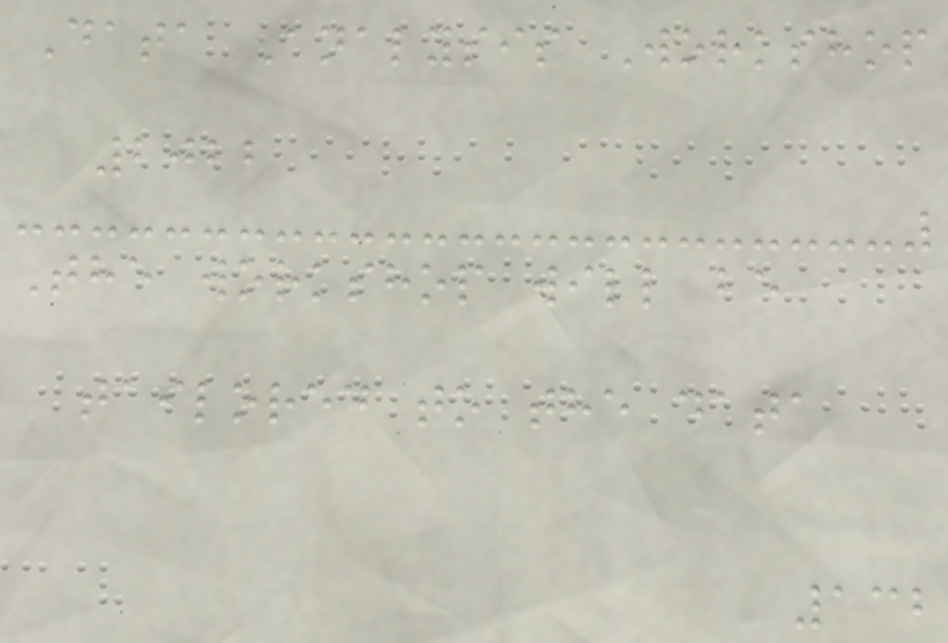Data Analysis Workshop
2022
The workshop will be
tailored to the data
132
